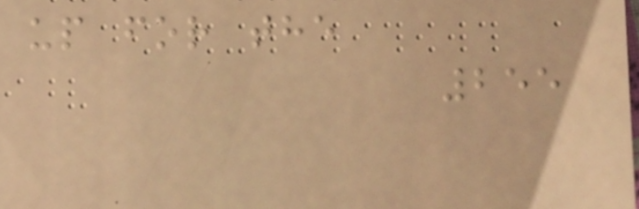up for the
255
